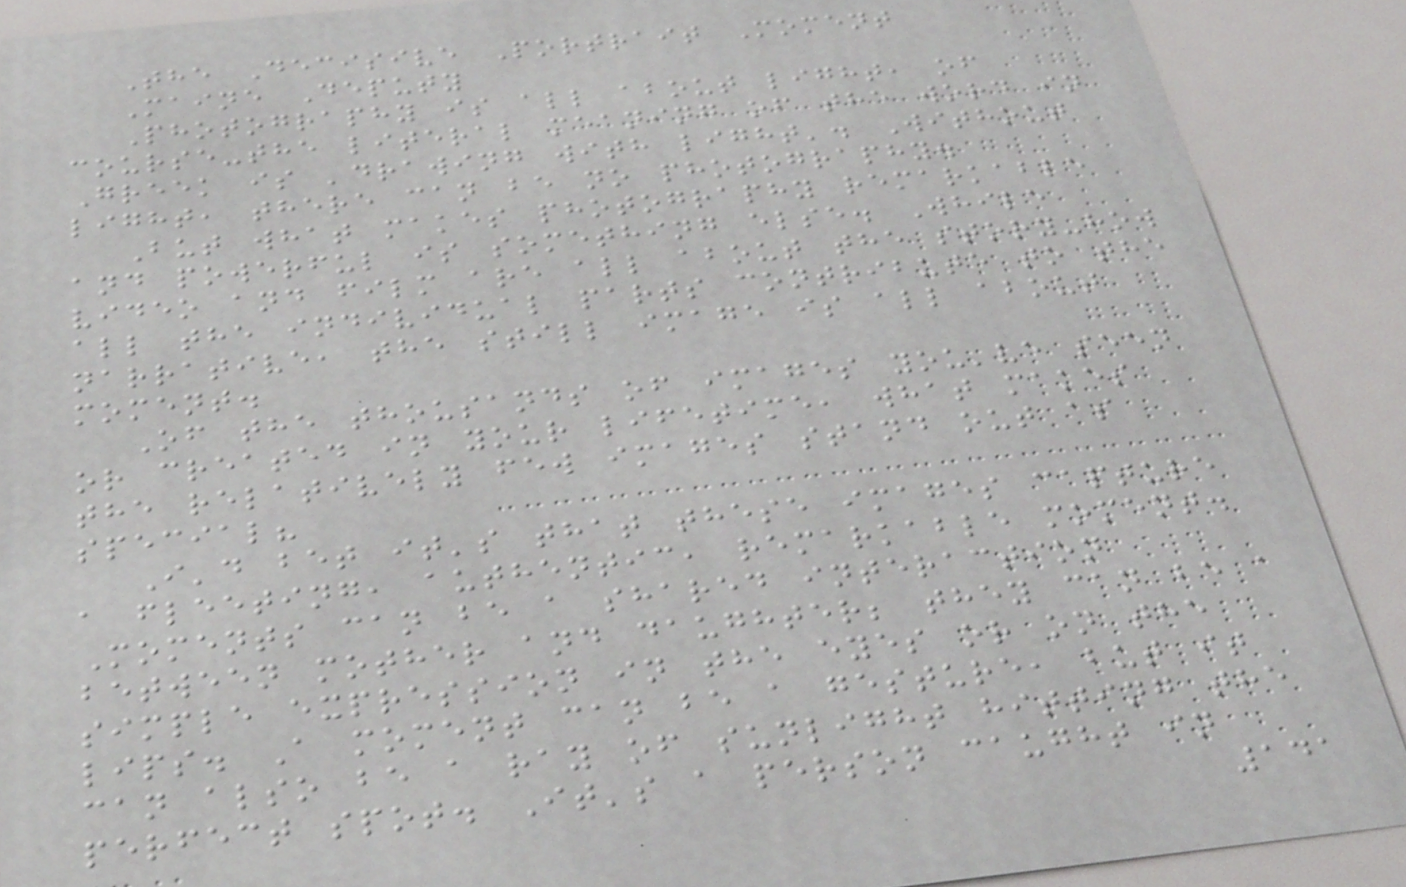The Decisive Portrait Moment
Maine Deputy
Photography is all about light, of
course-the literal meaning of the word in
Greek is 'drawing with light'. Without
light, there can be no photography.
But what makes photography remarkable
and powerful is something else. While
video and film are all about the story-how
all the individual parts contribute to the
narrative, the still image is all about
moment.
Of the thousands of images you've seen
or created in your lifetime, what makes
the relatively few images stand out as
special?
I'd bet it's that these images capture
a fleeting, authentic, remarkable moment.
Moments can be a shared interaction
between mother and daughter; they can be a
simple expression in the eyes or on the
lips. A moment can be a gesture, but it
can also be a ray of sunlight hitting the
perfect spot. It's a person caught in
141
